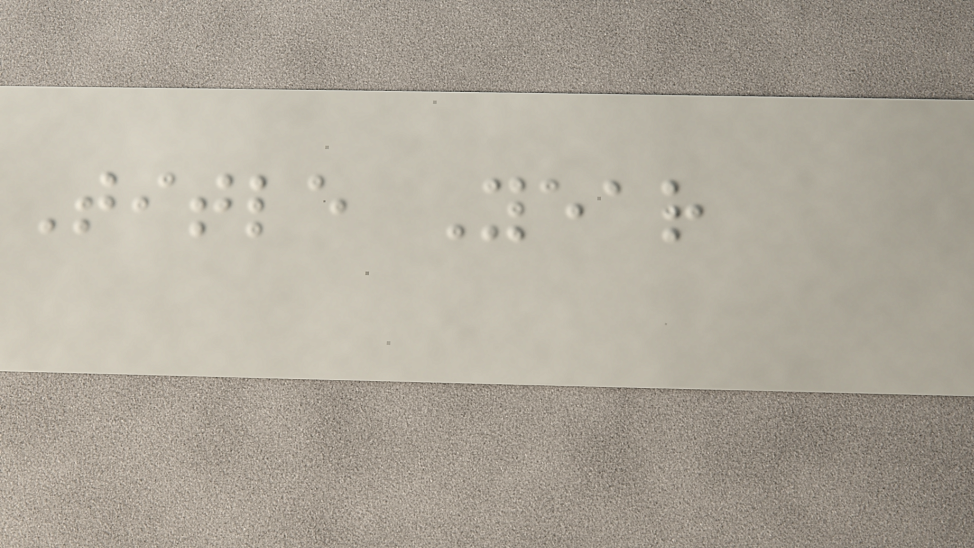Title Year
